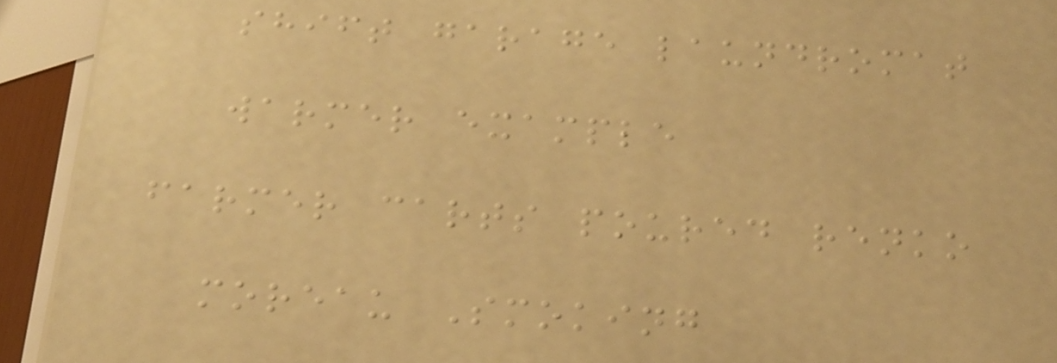shift garage laundromat
warmer example
farmer carts poured renko
moreau Smoking
